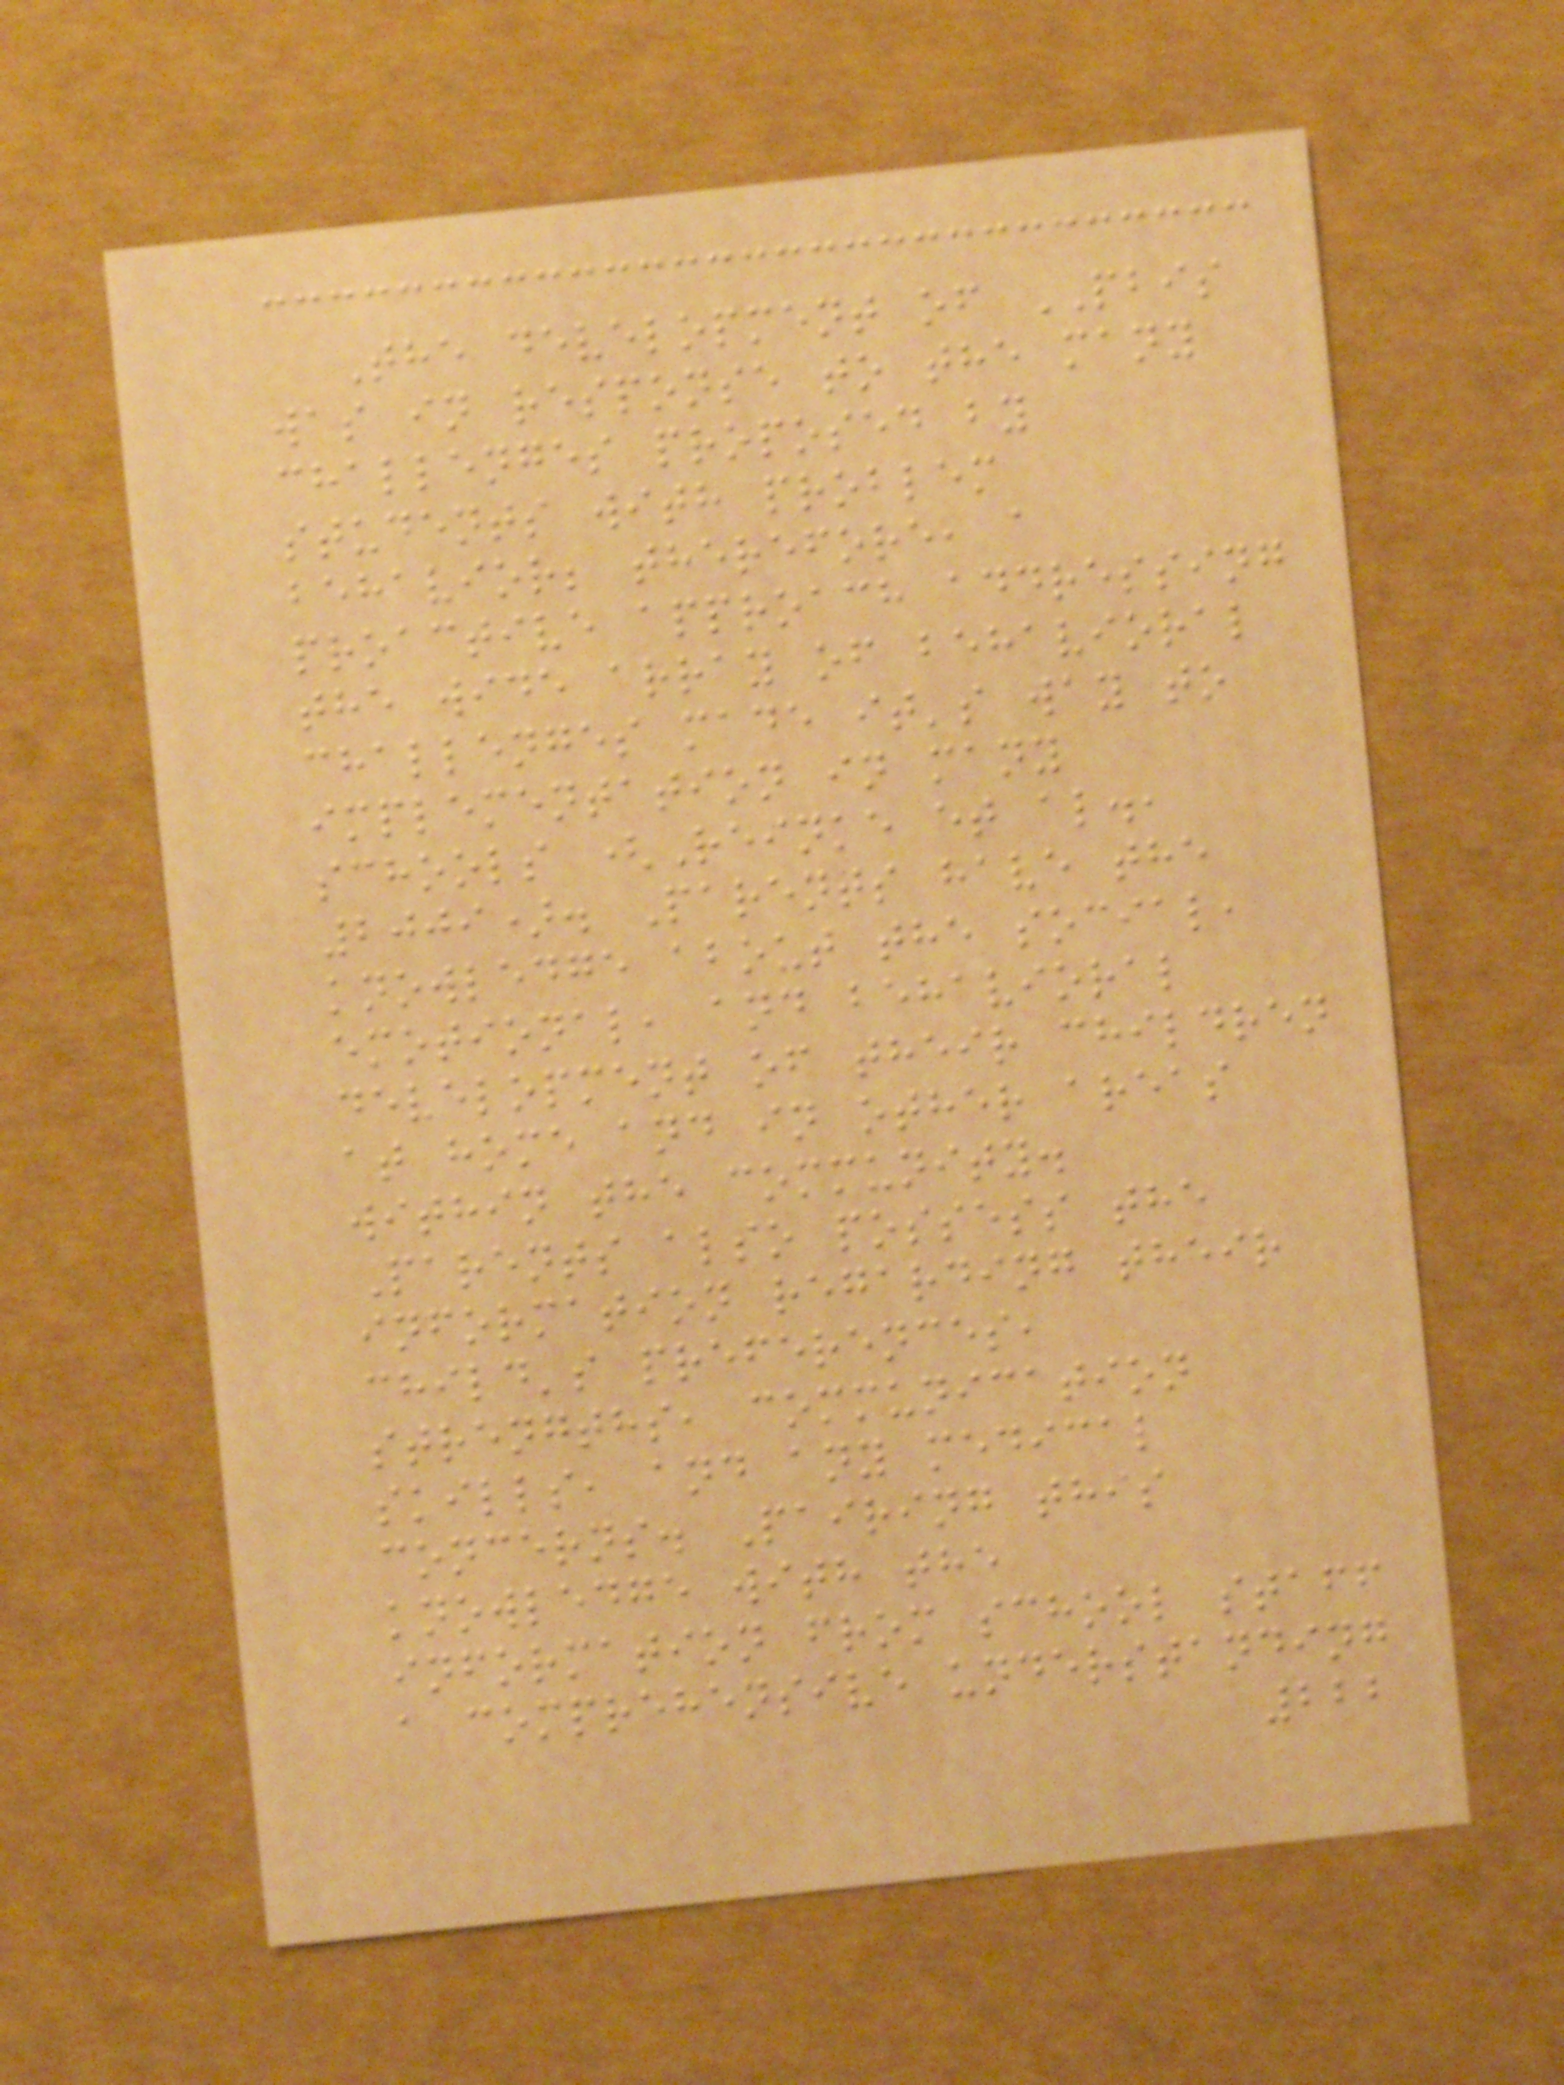The development of PBIS
was in response to the many
challenges proposed by
students with problem
behavior; therefore, a
proactive approach addressing
the wide array of behavioral
challenges made it's way to
implementation in many
schools (Reinke et al.,
2009). Parents have the
knowledge about the social,
emotional, and behavioral
development of their children
at home and in other areas
within the community.
Parents also possess the
information regarding their
child's preferences,
strengths, communication
skills, and any medical
concerns. Pairing this
knowledge with the
information from school staff
a comprehensive understanding
222
